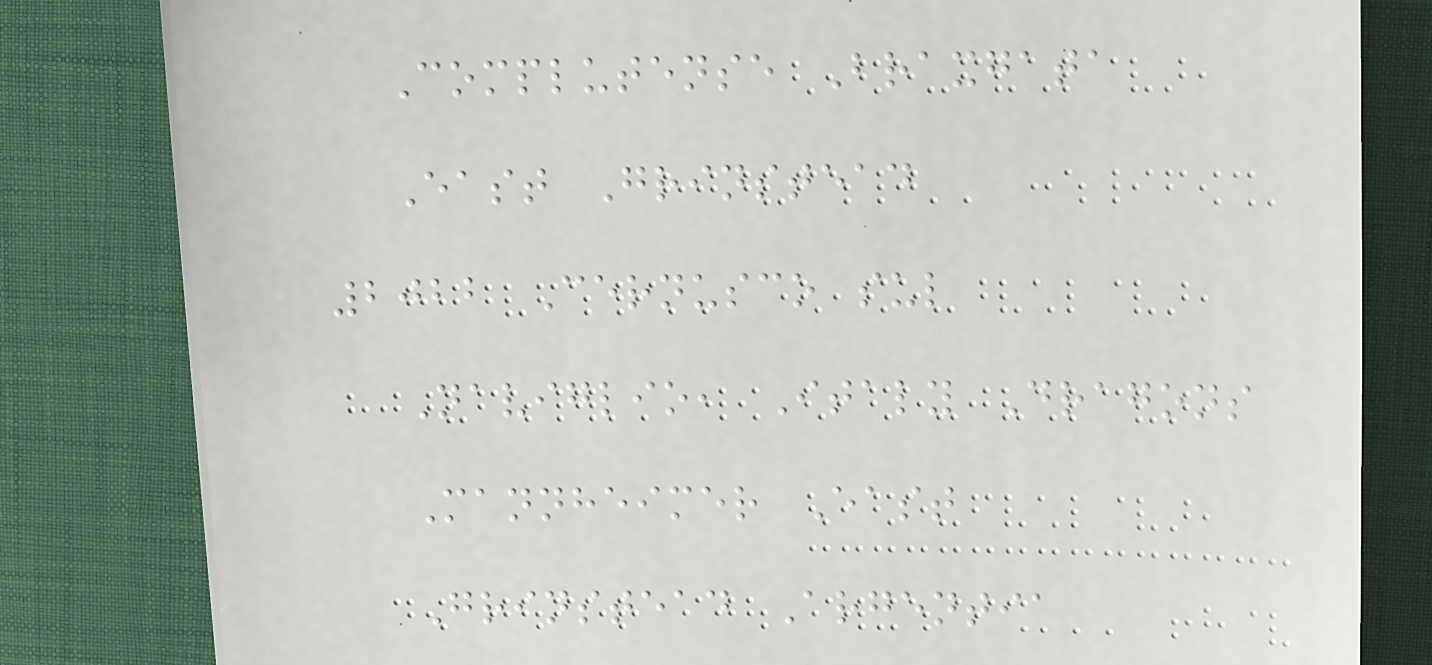Complutense Braxgata
East Grinstead
2022 Cernusco sul
Naviglio, Italy Dragons
Mannheimer East
Grinstead Argentia
